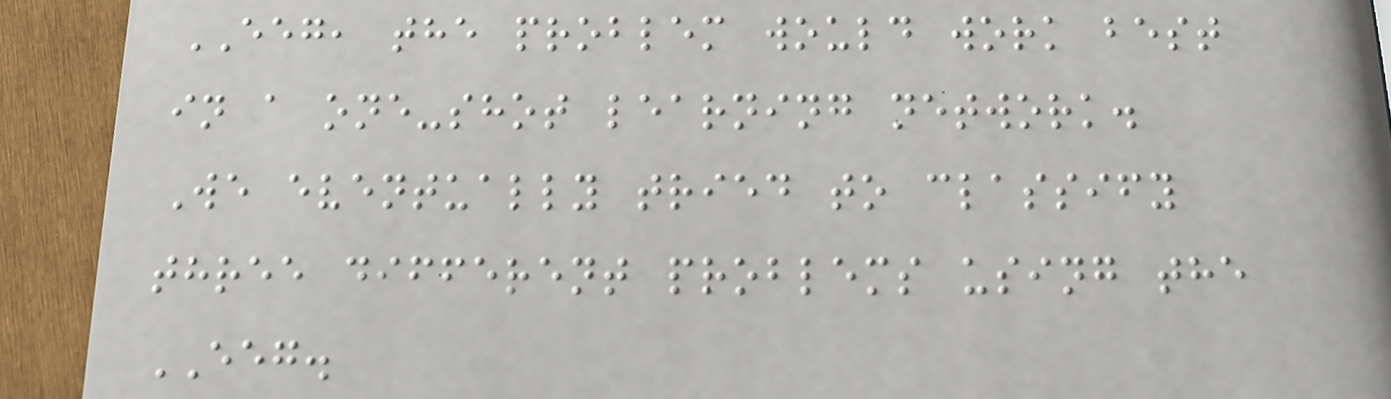EEG, the problem would work best
in a one-shot learning network.
We eventually tried to classify
three different problems using the
EEG.
